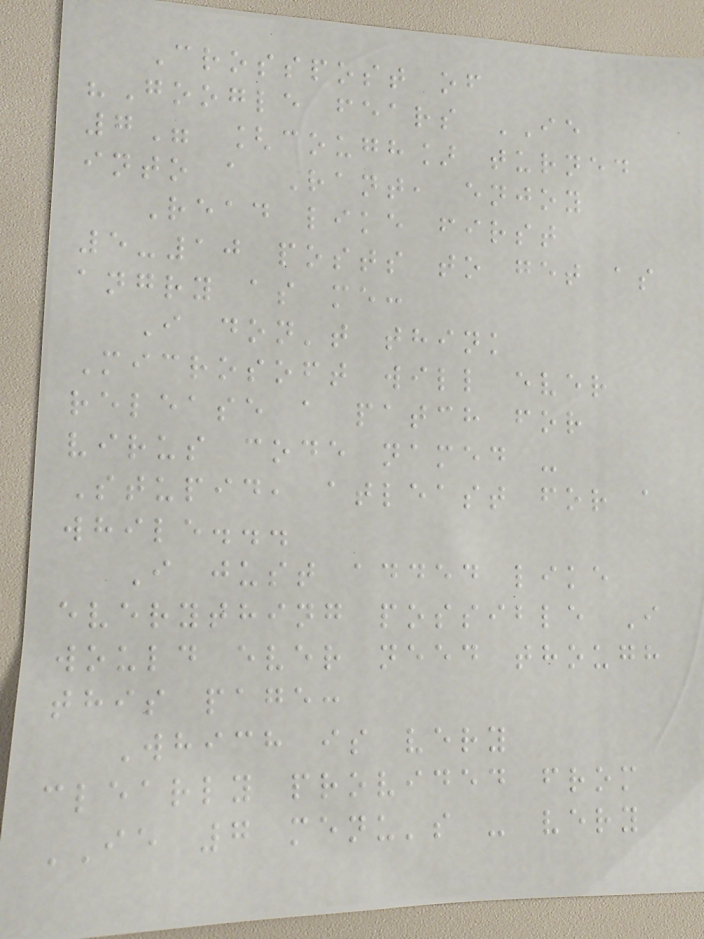Crosspost of
"Google fears IE
7" [cough] turned
into a Rant, enjoy
Read like first
5-10 posts to get as
angry as me:
I don't think
Microsoft will ever
release a patch for
virus code named -
Stupid, atleast for a
while...
I just added like
everything possible I
would ever need though
this page:
Which is very
clearly provided from
IE 7 menu's - very
